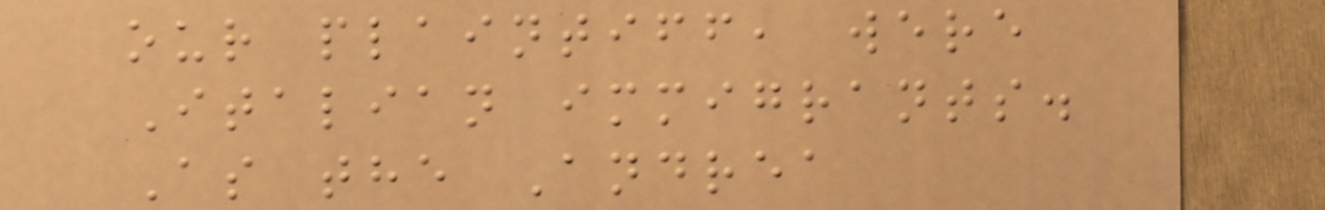our plaintiff, were
Italian immigrants.
As the Andrea
